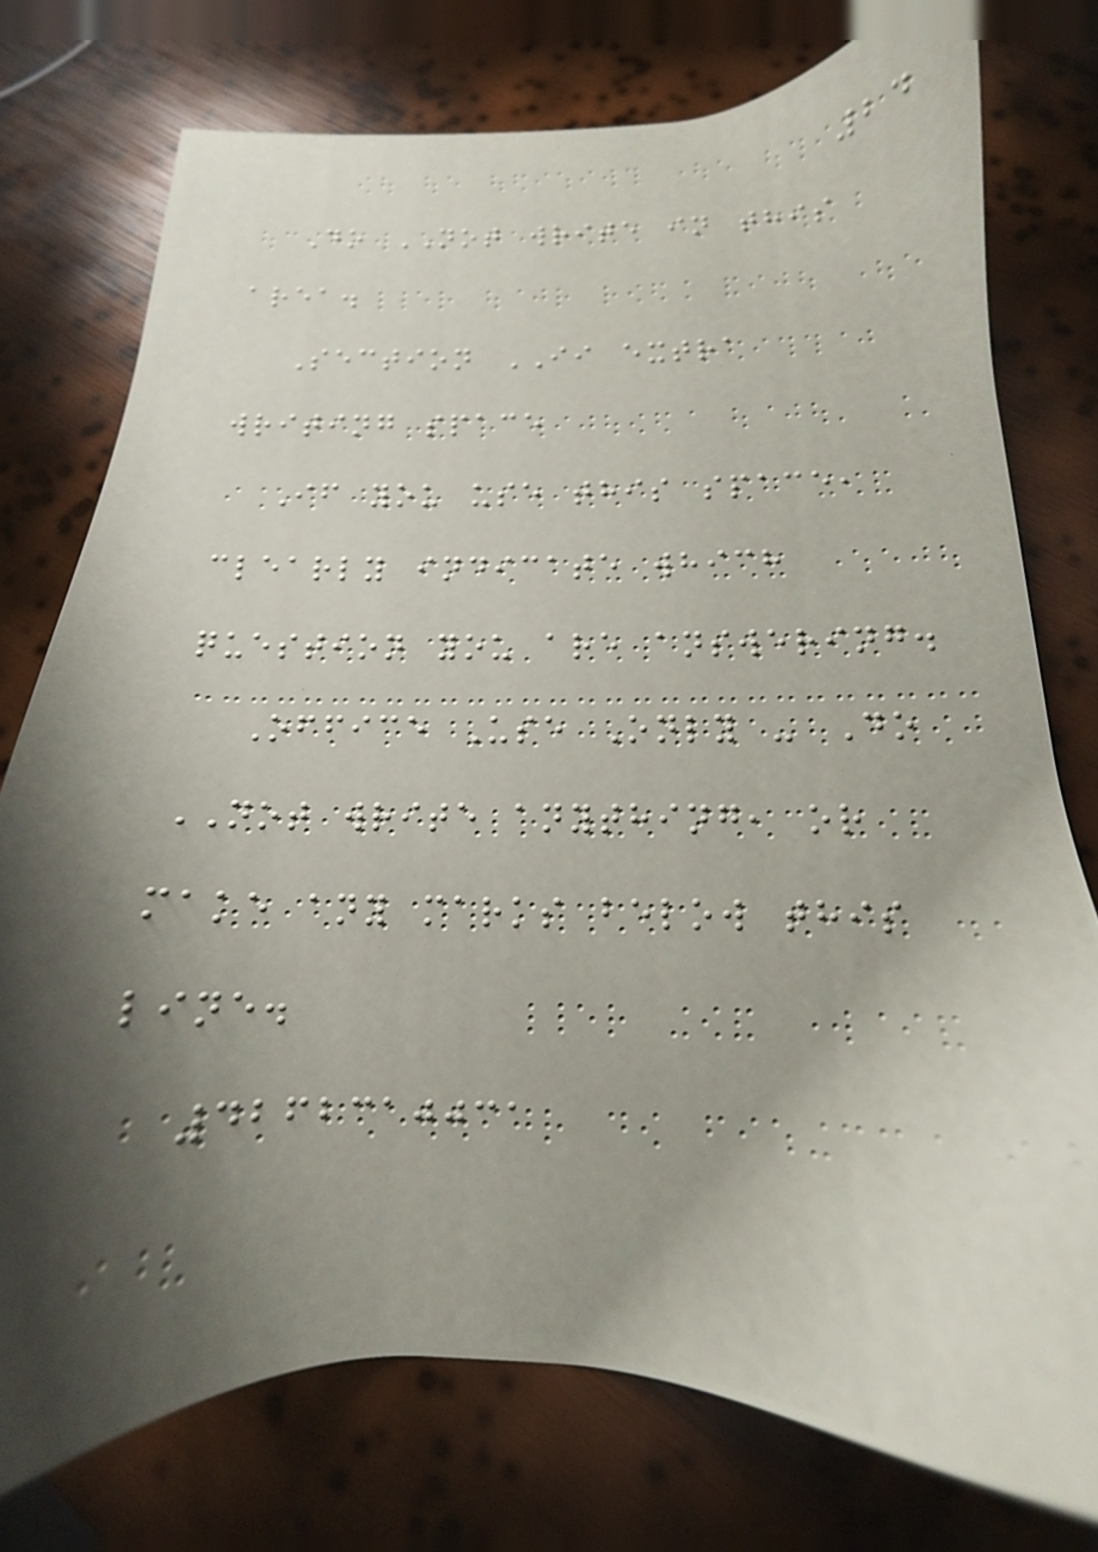24
Do NOT write in this
area.
Section II extra
writing space
If you use this space,
clearly indicate which
question you are answering.
Office Use Only - Do
NOT write anything, or
make any marks below this
line.
4262310031
